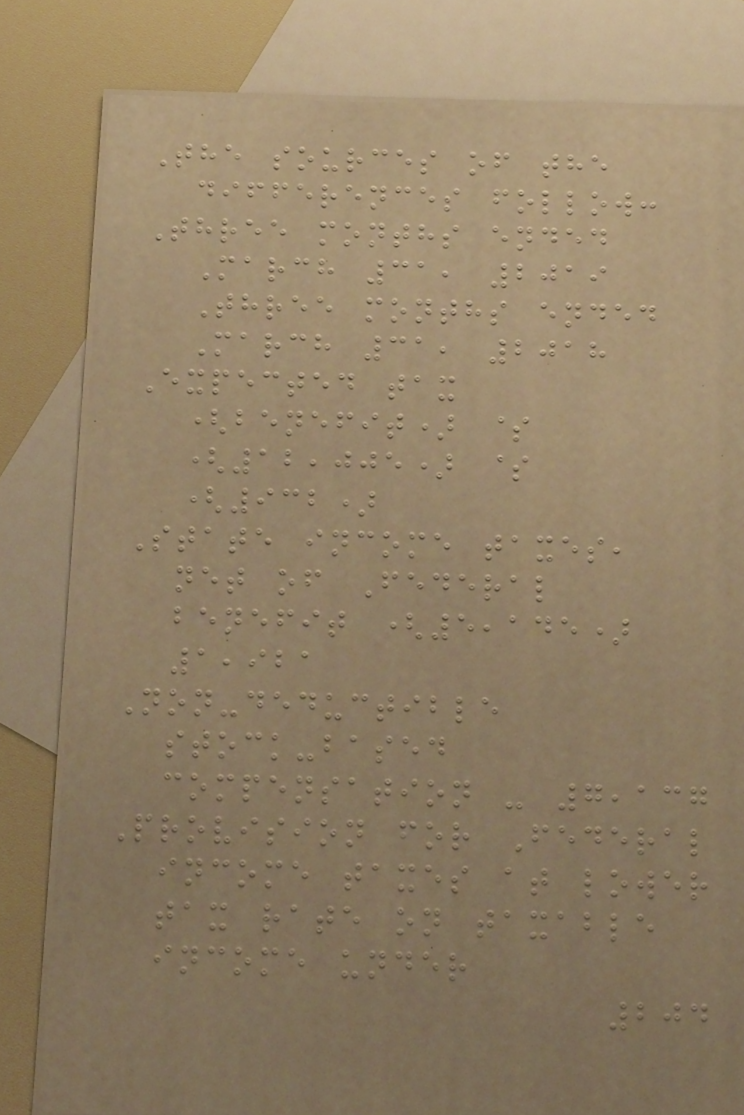The sources of the
differences follow:
Three months ended
March 31, 2019
Three months ended
March 31, 2018
Expected tax
(benefit) $
(12,005) $
(932)
State income taxes,
net of Federal
benefit (5,145)
1,921
Non-deductible
stock-based
compensation - 7,137
Provision for Federal
income taxes at lower
tax rate on taxable
income under
204
